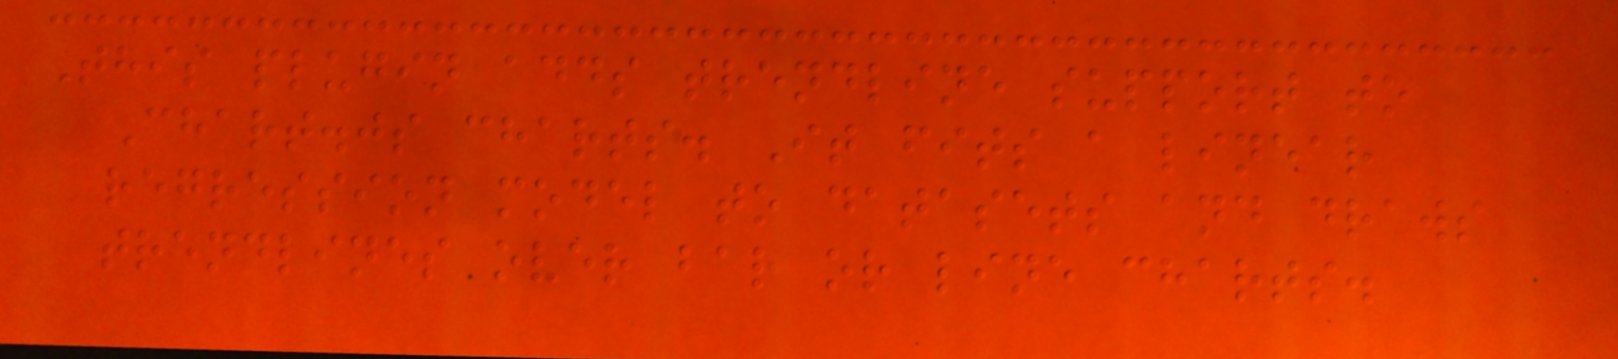This plugin adds trendline support to
Chart.js charts. It fits a linear
regression model to datasets and draws
trendlines over bar or line charts.
